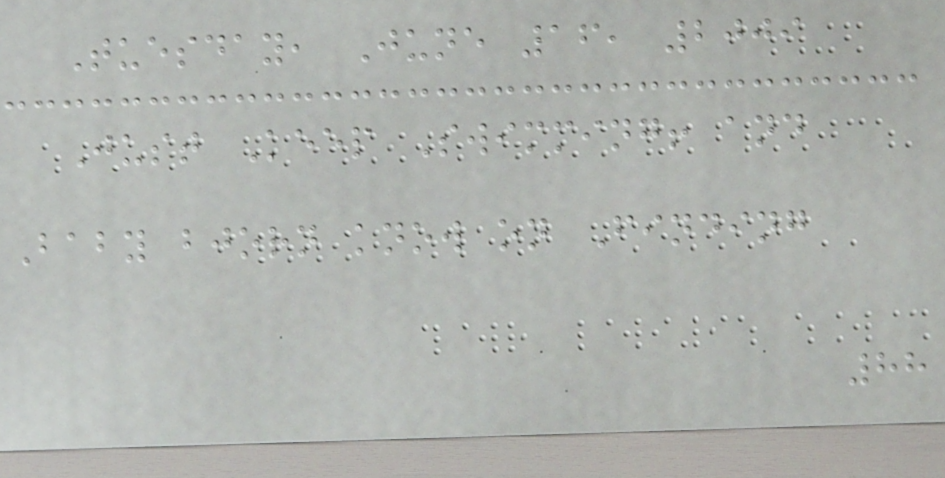Tuesday, June 16, 2009
Just Keep Swimming! and
Baby bjorn know on Finding
88
